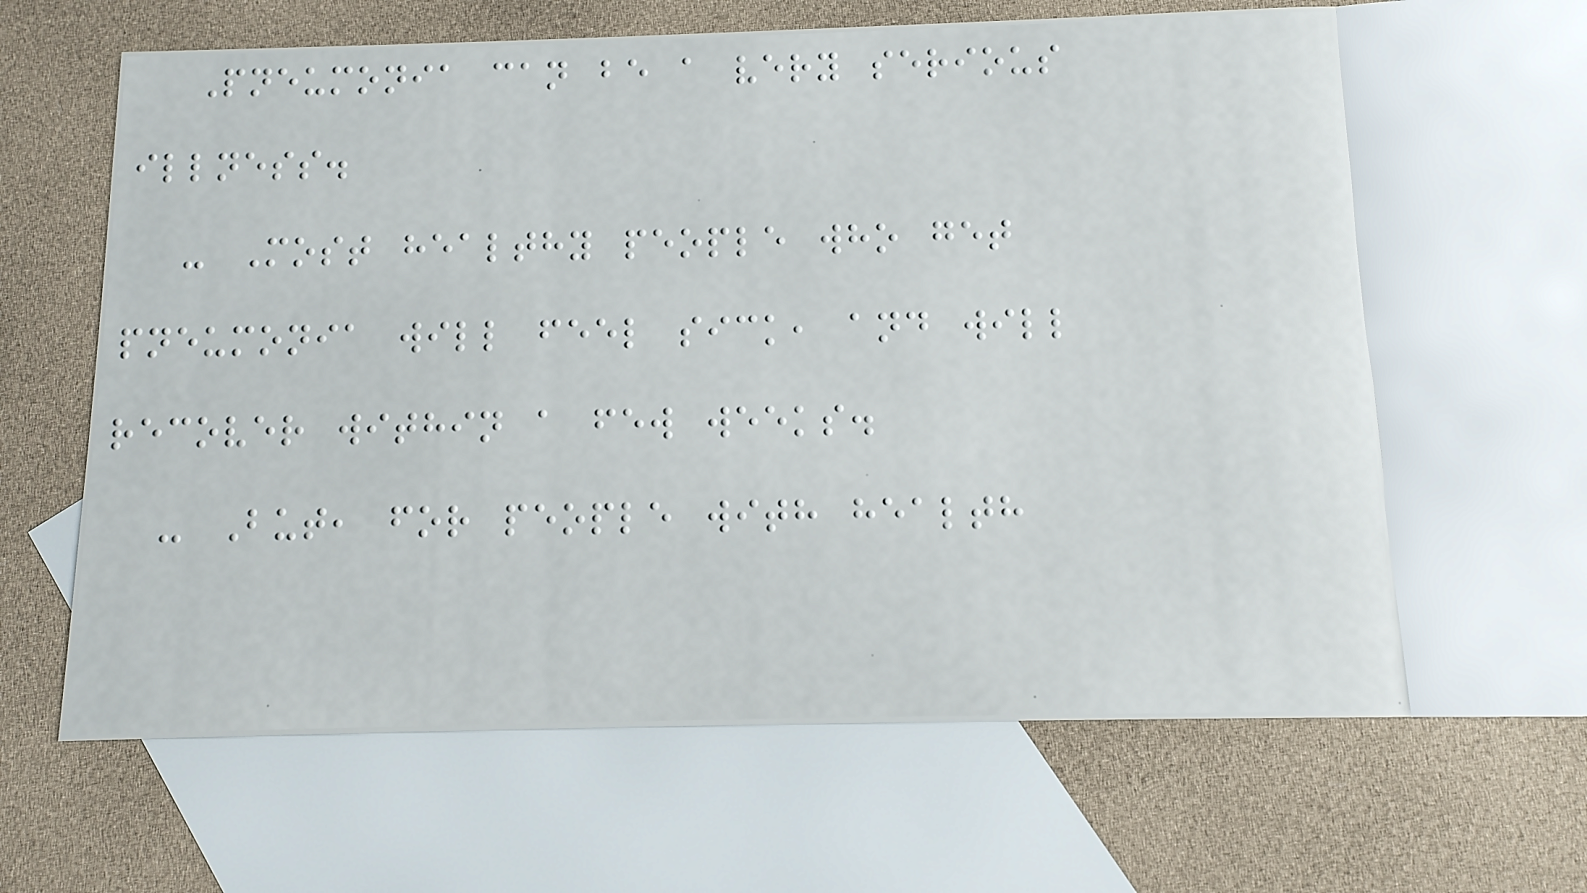Pneumonia can be a very serious
illness.
- Most healthy people who get
pneumonia will feel sick, and will
recover within a few weeks.
- But, for people with health
